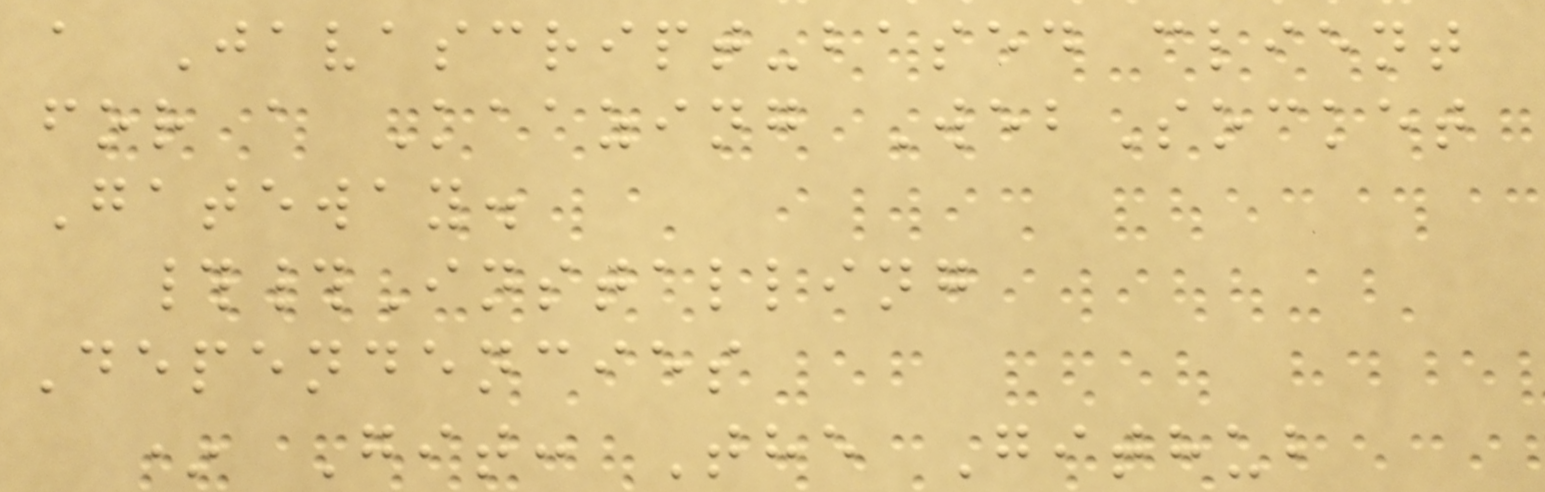a Javascript-based client
for a Kaazing WebSocket
Gateway.
##Installing
Dependencies
* Git: The Github
